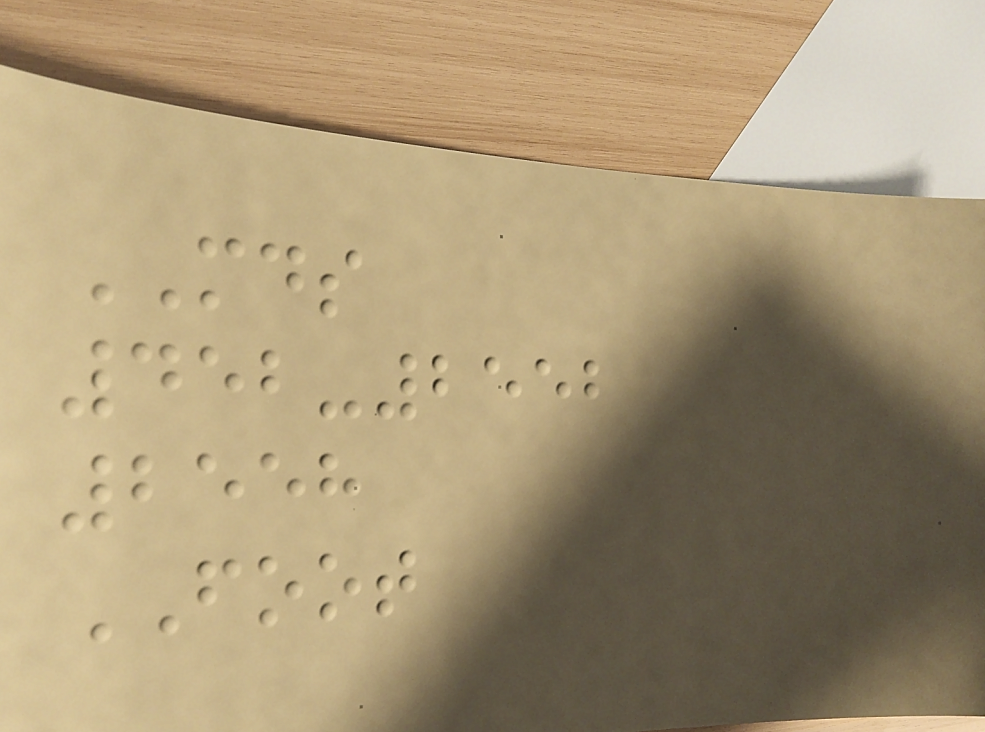MDS
452-2552
2558
FOOT
